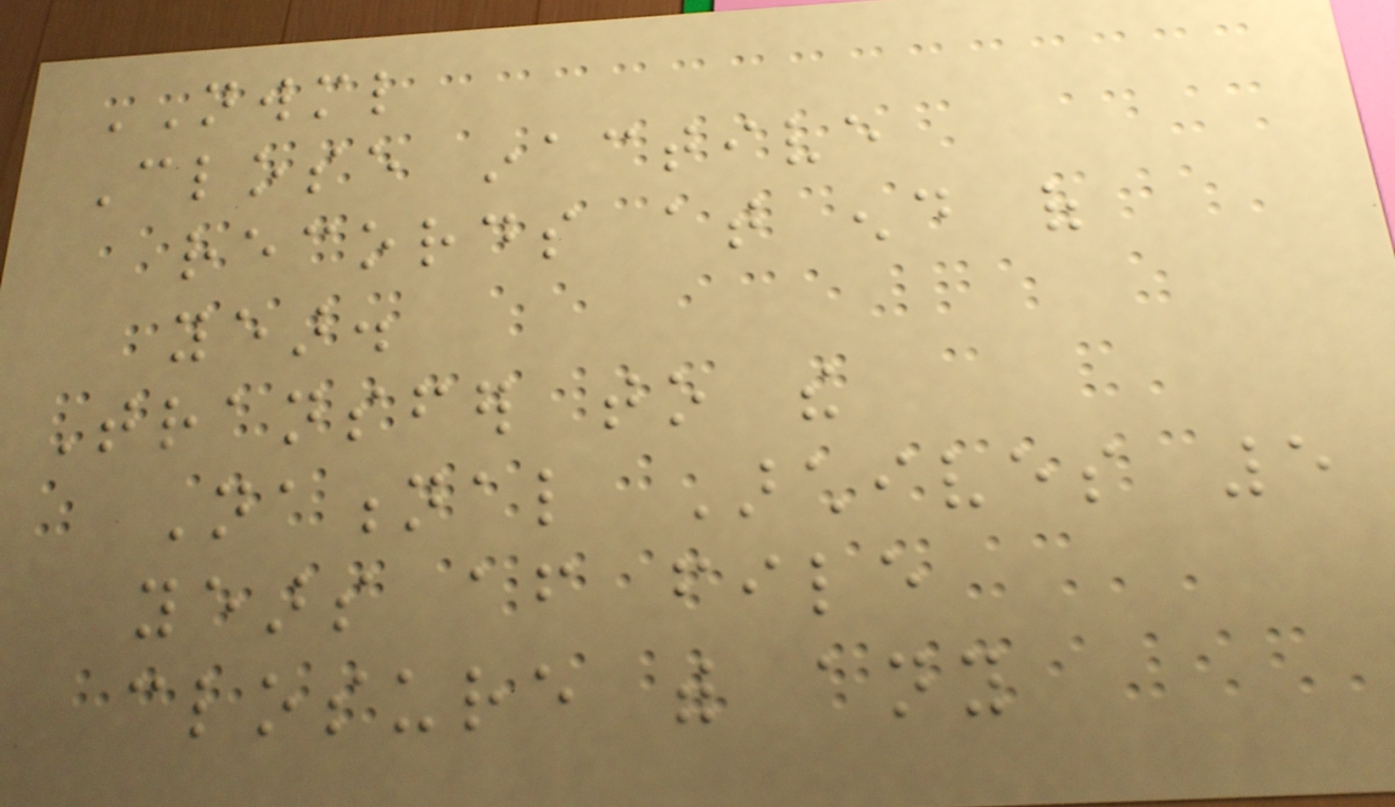NWML
Close inactive
records at end of
year.
Transfer to the
National Archives 5
years after file
closure with any
